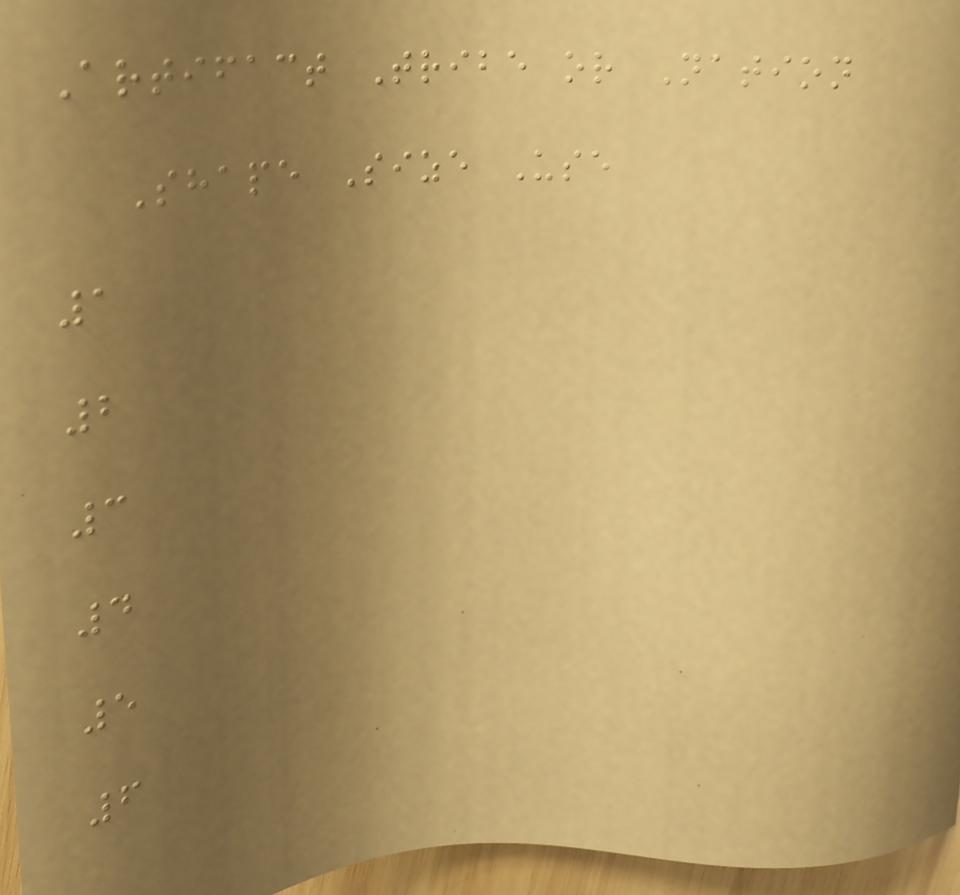Artifact Tribe or Nation
Shape Size Use
1
2
3
4
5
6
